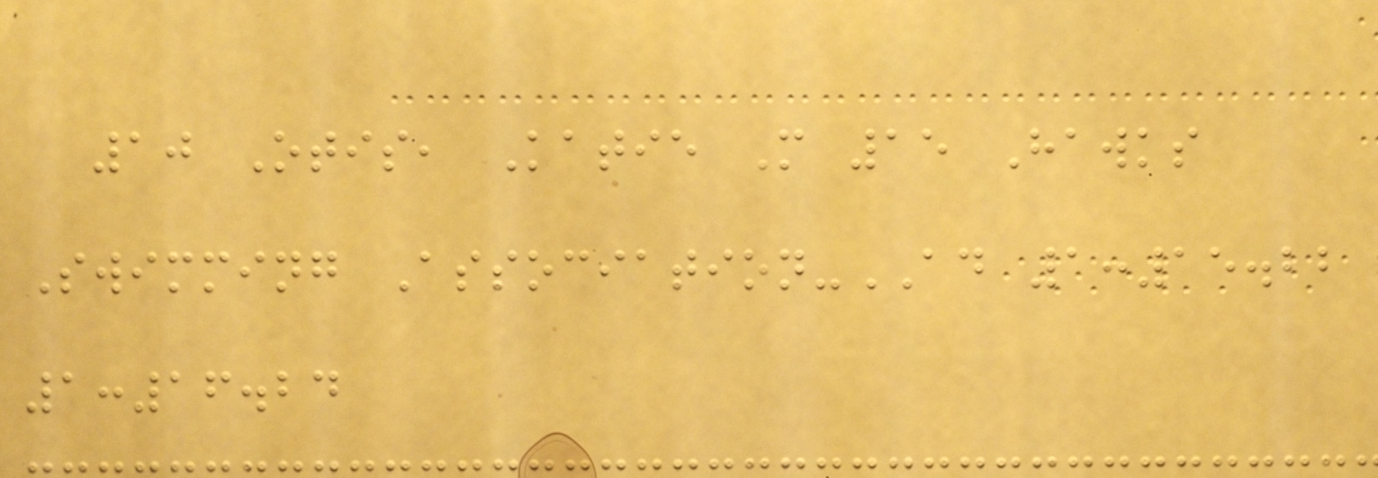10 Otis, Katie M 15 Hawks
Swimming Association-AD 1:15.22
1:16.24
